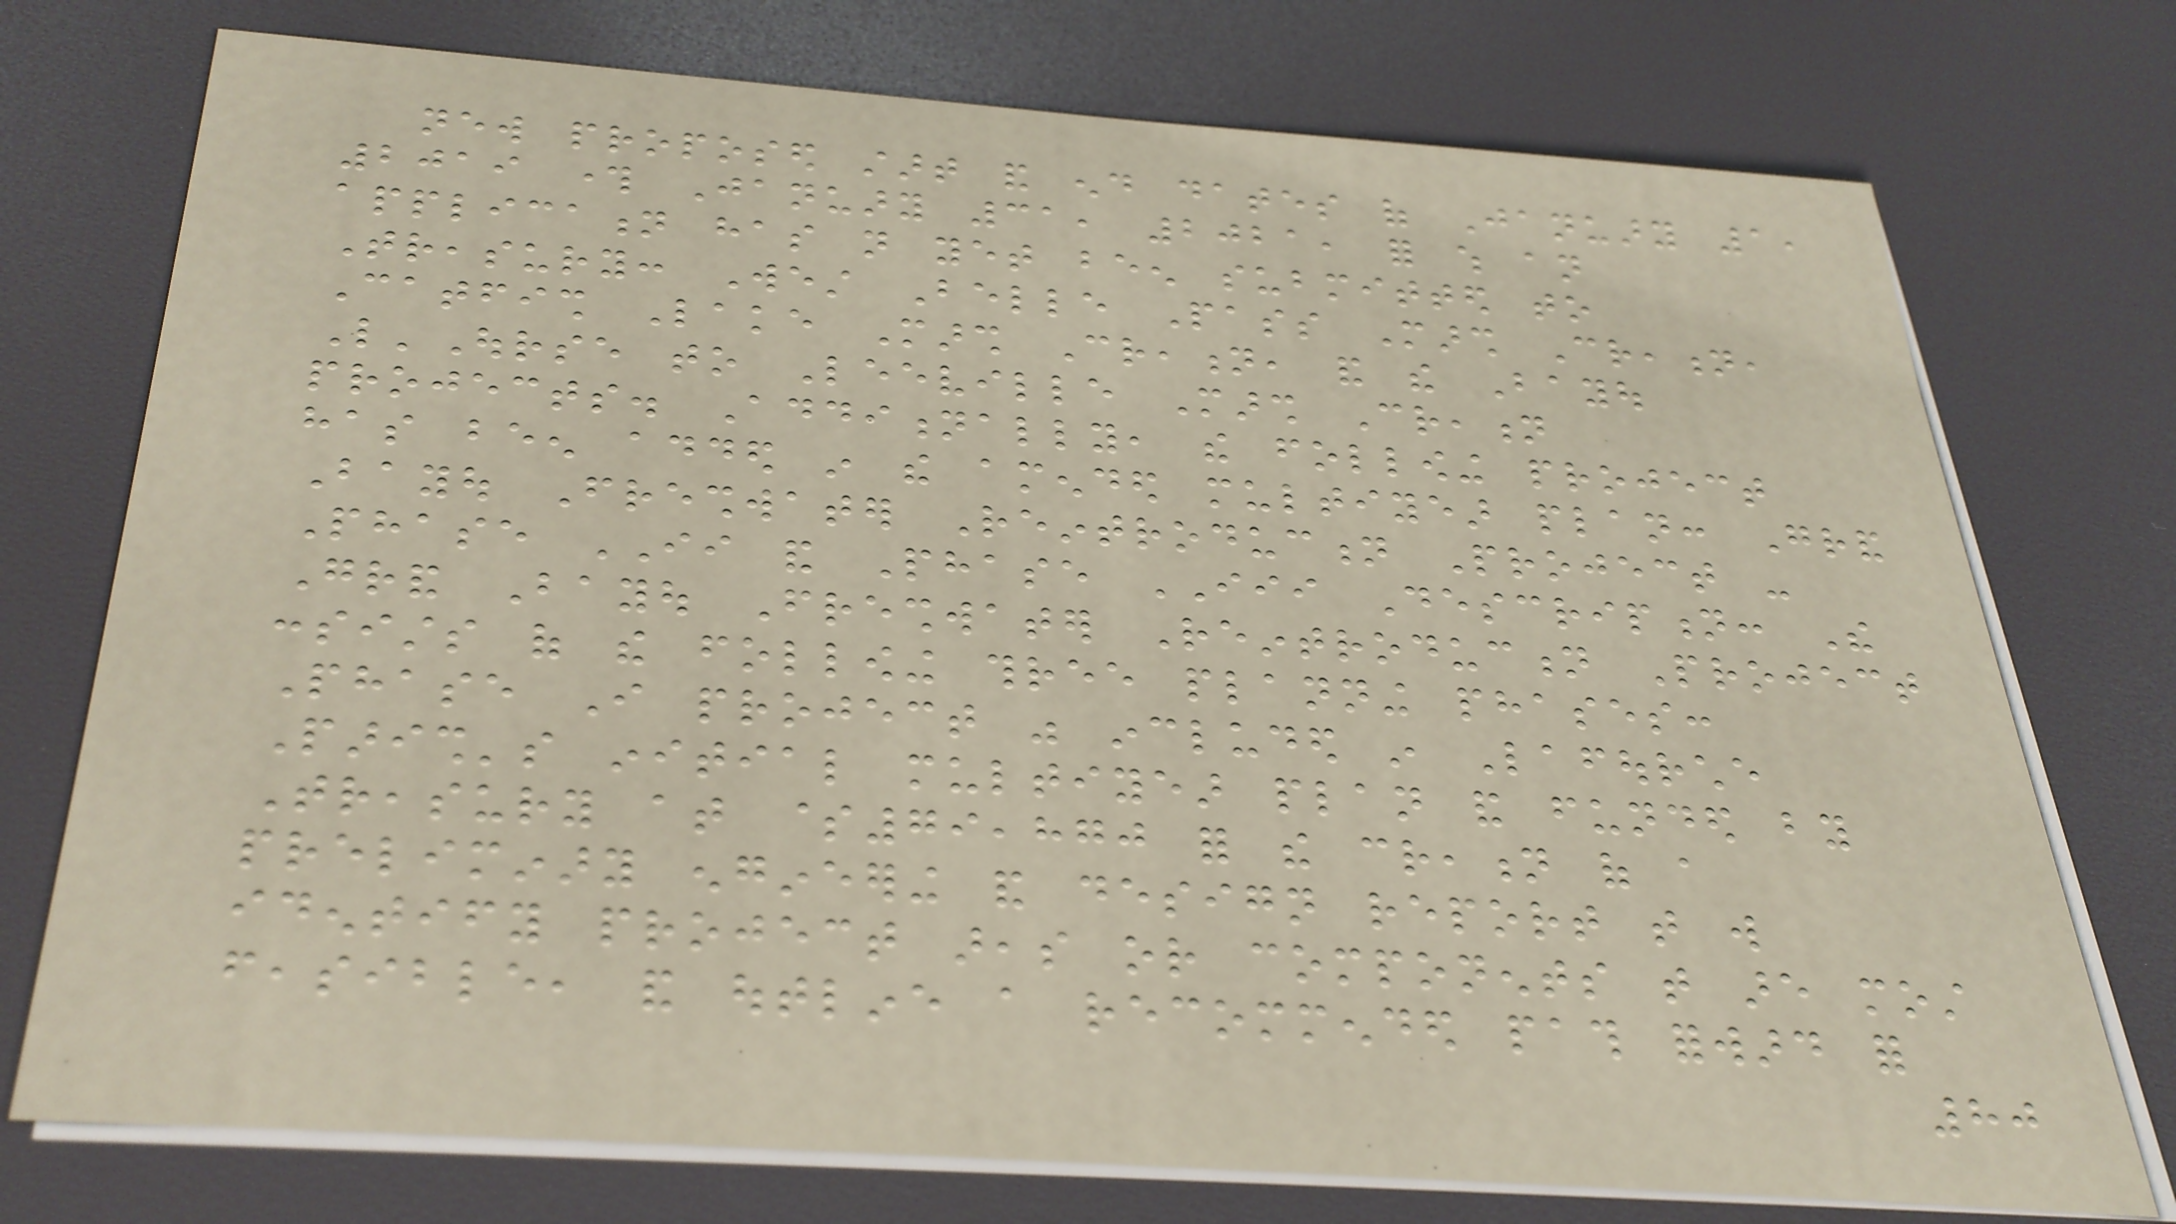new proposed start and end dates of January 1,
2019 through January 31, 2021, for which an
application has not yet been submitted to
Treasury: West Belle Pass Marsh Creation,
Catfish Lake Marsh Creation, and the Bayou
L'Ourse to Leeville Marsh Creation
projects. Additionally, the following project
has been added in the amended multiyear plan: Grand
Bayou Freshwater Reintroduction Project -
Phase II and Phase III Description: The
Grand Bayou Freshwater Reintroduction Project
consists of the following three planning phases:
Phase I project was included in Lafourche
Parish's initial multiyear plan and funded by
Treasury at $79,870 for the creation of a
preliminary engineering and design report that will
identify project areas or components that are most
feasible, and outline a recommended path forward for
80
